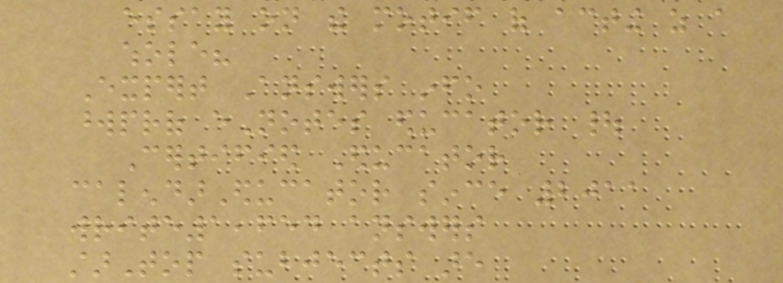essay on the motif of acting as a
whole?
Expert Answers info
wordprof eNotes educator |
Certified Educator
calendarEducator since 2011
write1,654 answers
starTop subjects are
